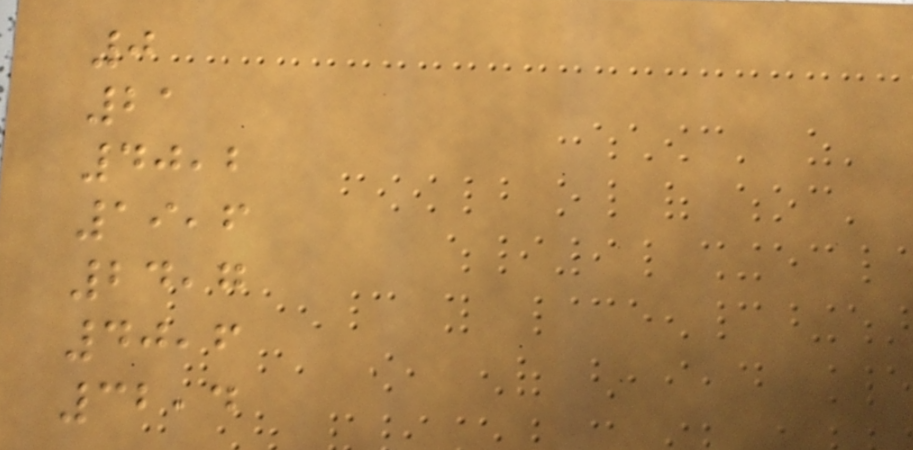0
21
40,2
19,6
24,7
40,6
32,4
